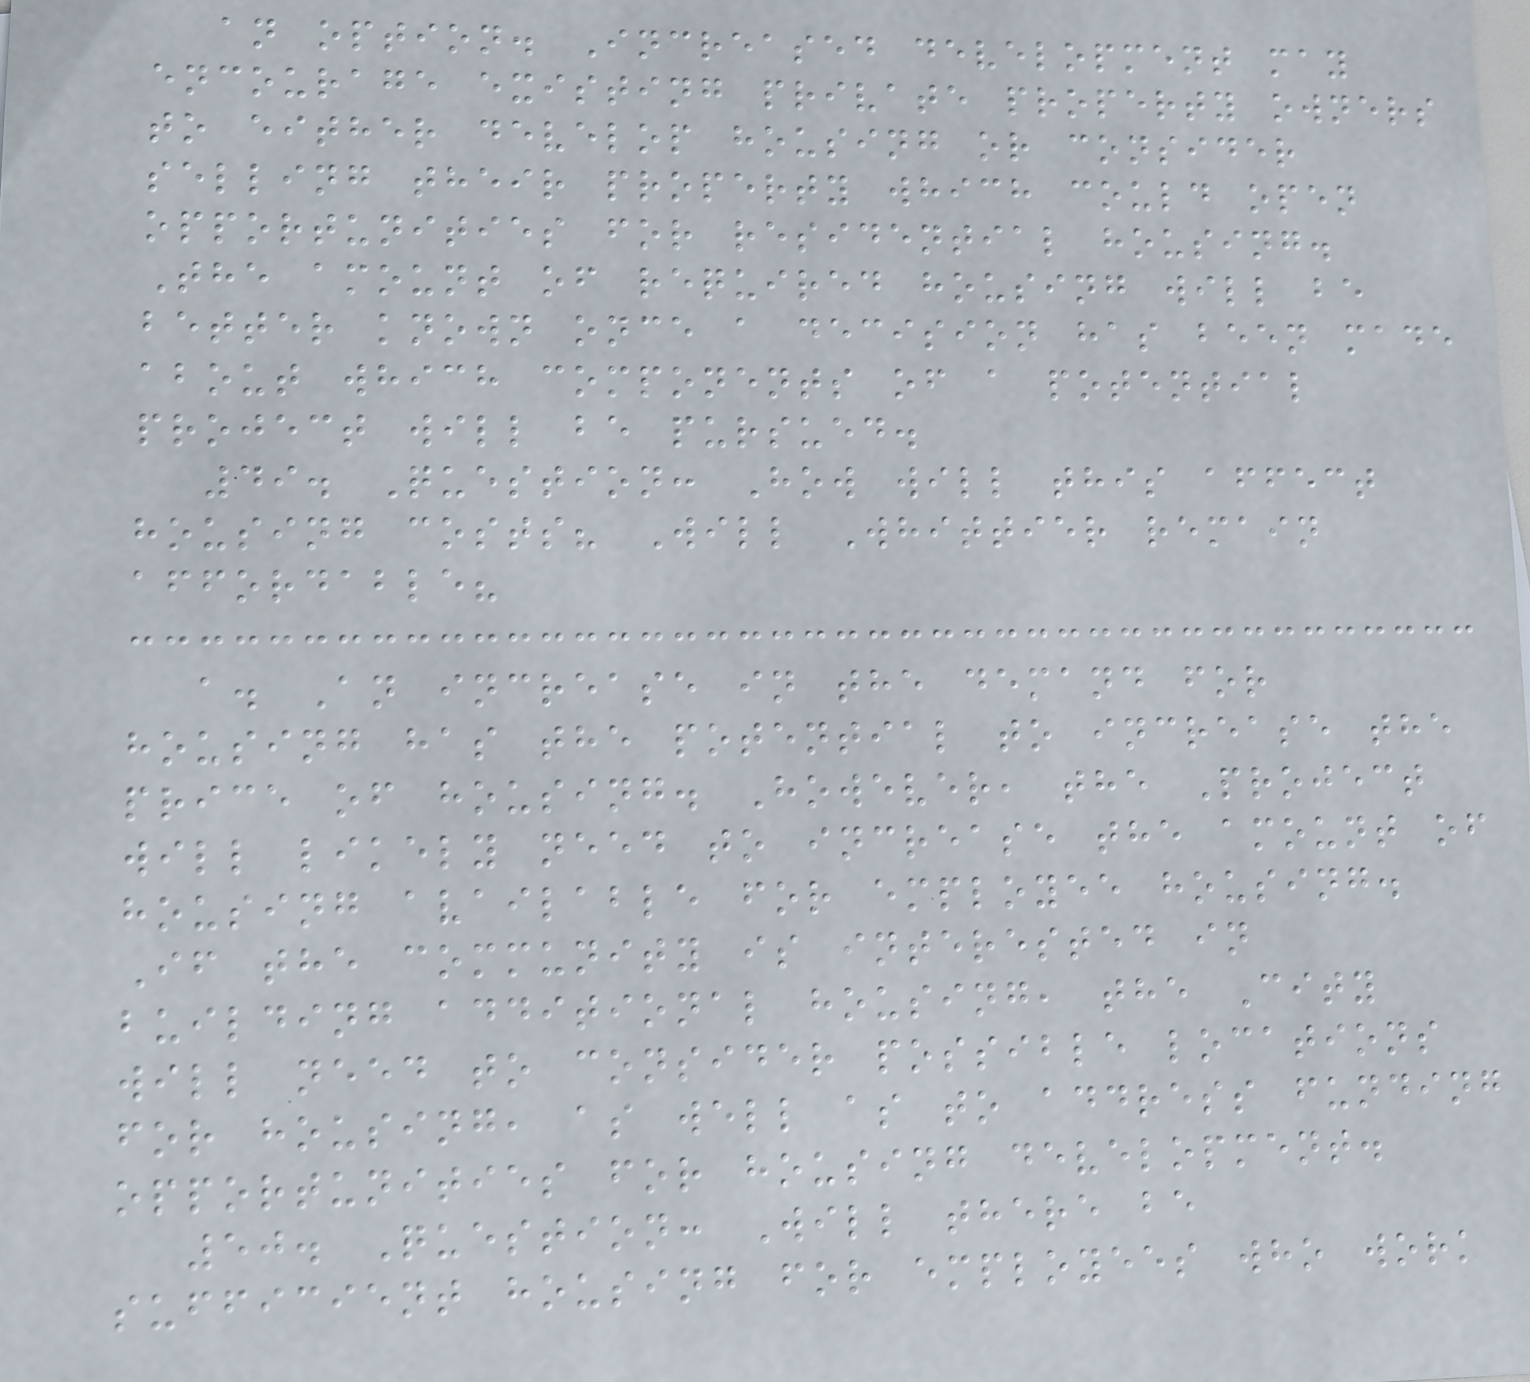an option. Increased development may
encourage existing private property owners
to either develop housing or consider
selling their property which could open
opportunities for residential housing.
The amount of required housing will be
better known once a decision has been made
about which components of a potential
project will be pursued.
49. Question: How will this affect
housing costs? Will Whittier remain
affordable?
a. An increase in the demand for
housing has the potential to increase the
price of housing. However, the Project
will likely need to increase the amount of
housing available for employee housing.
If the community is interested in
building additional housing, the City
will need to consider possible locations
for housing, as well as to address funding
opportunities for housing development.
50. Question: Will there be
sufficient housing for employees who work
